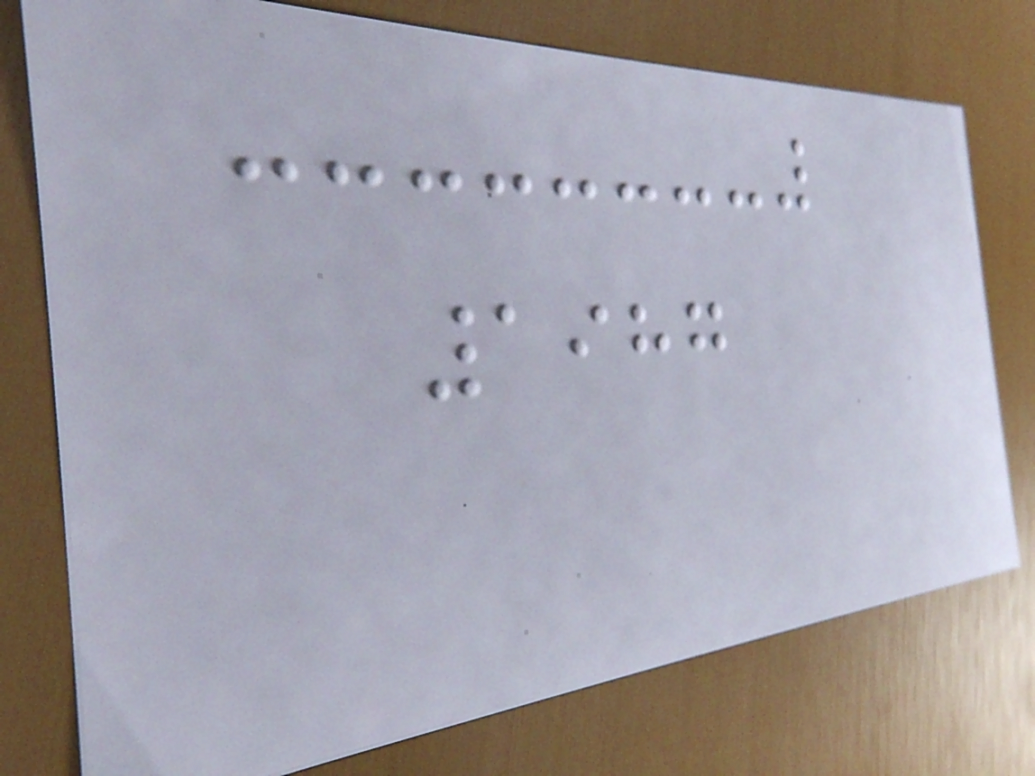1987
